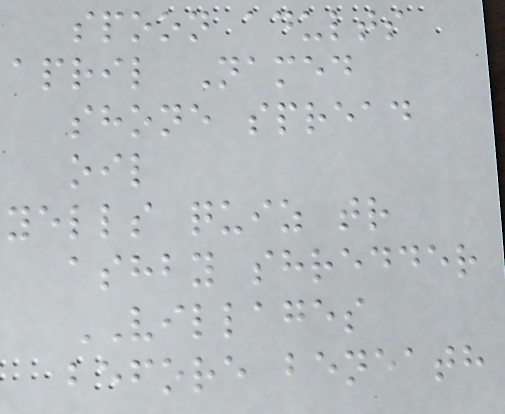spoon adults
april Named
shone spread
oil
yells quiz tr
ashby shredder
VILLAGES
before beneath
